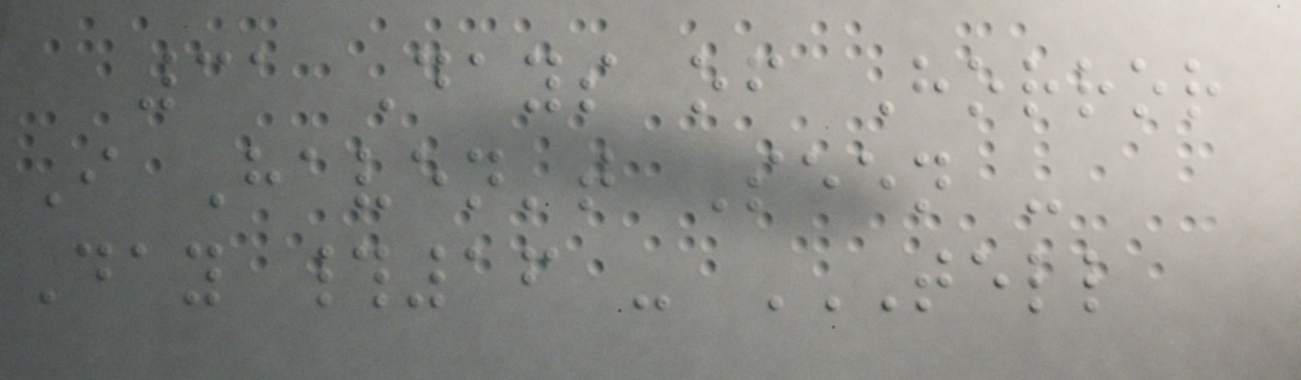31 Days of Horror
I Haven't Seen -
Day #16 - TELL
